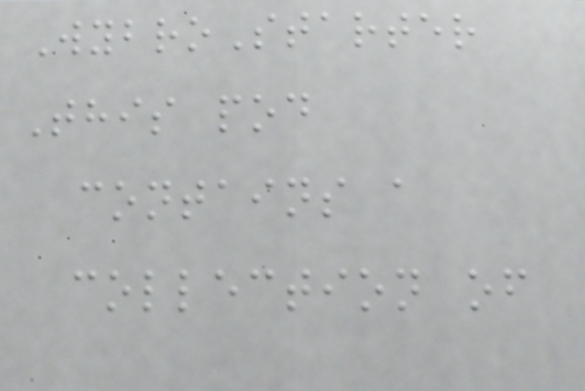WybroStarter
This pod
contains a
collection of
